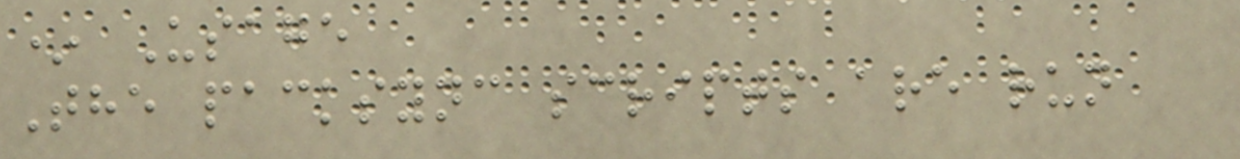* Usage
The packsync scripts are run
